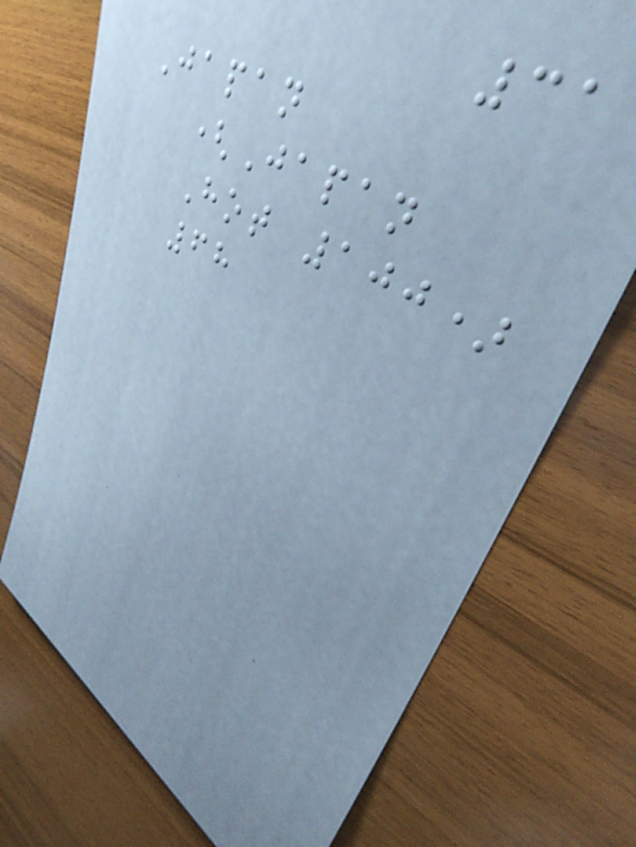31
Japan
(Japan
Hot 100)
68
